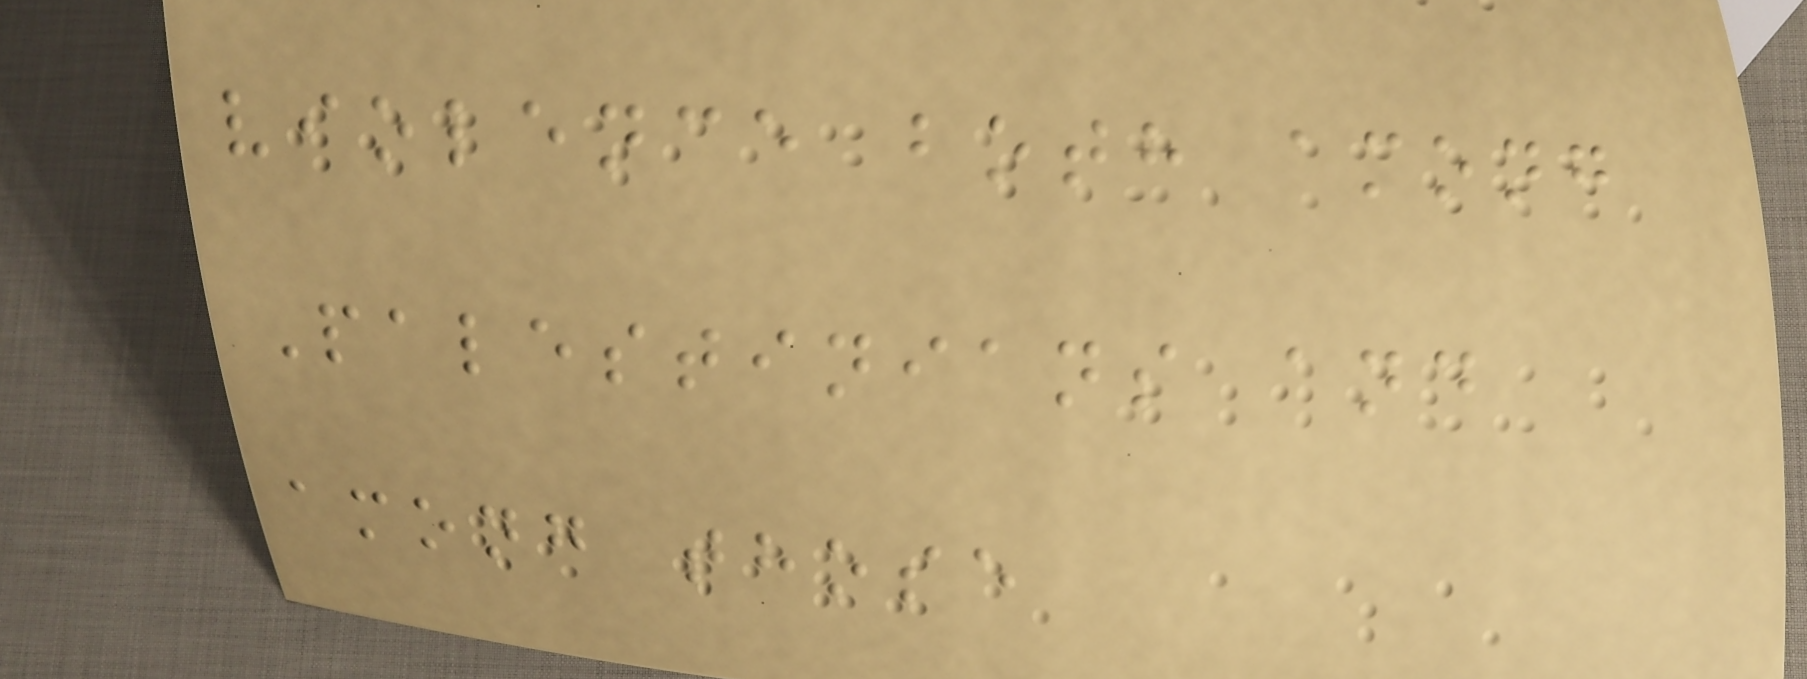violence both among
Palestinians and
among those
